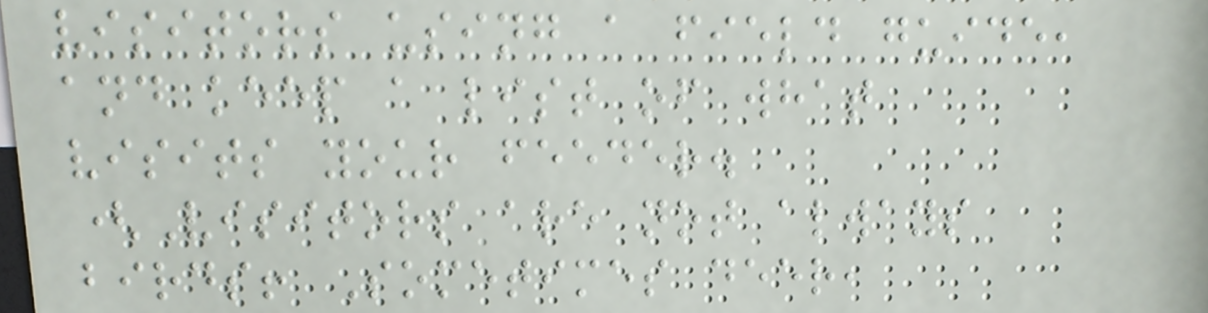visitors using a field guide,
and keep a list of what
visits your feeder.
(Visitors are not always
birds! Sometimes deer,
